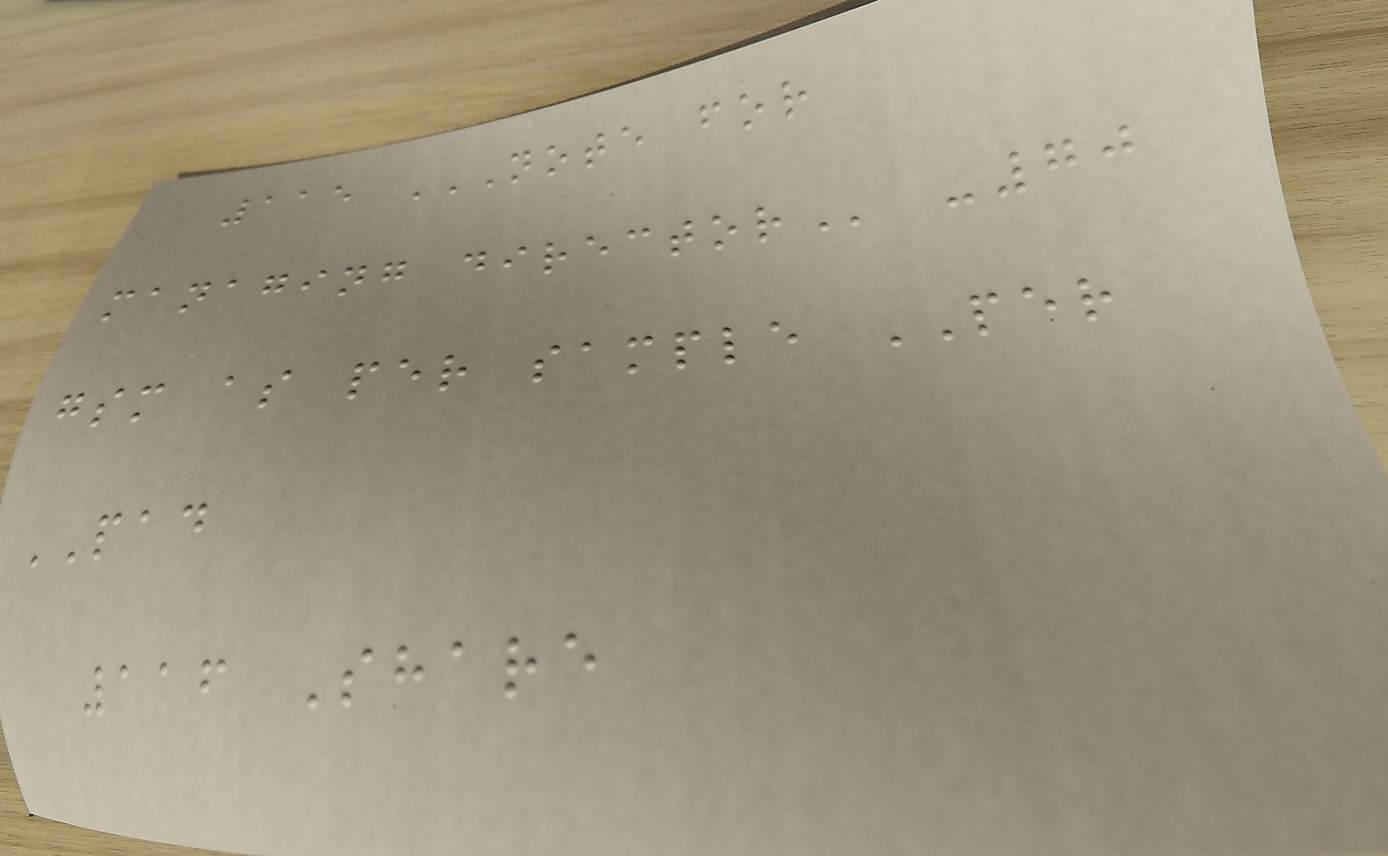115 NOTE FOR
MANAGING DIRECTOR -70
gsm as per sample PER
PAD
116 Share
